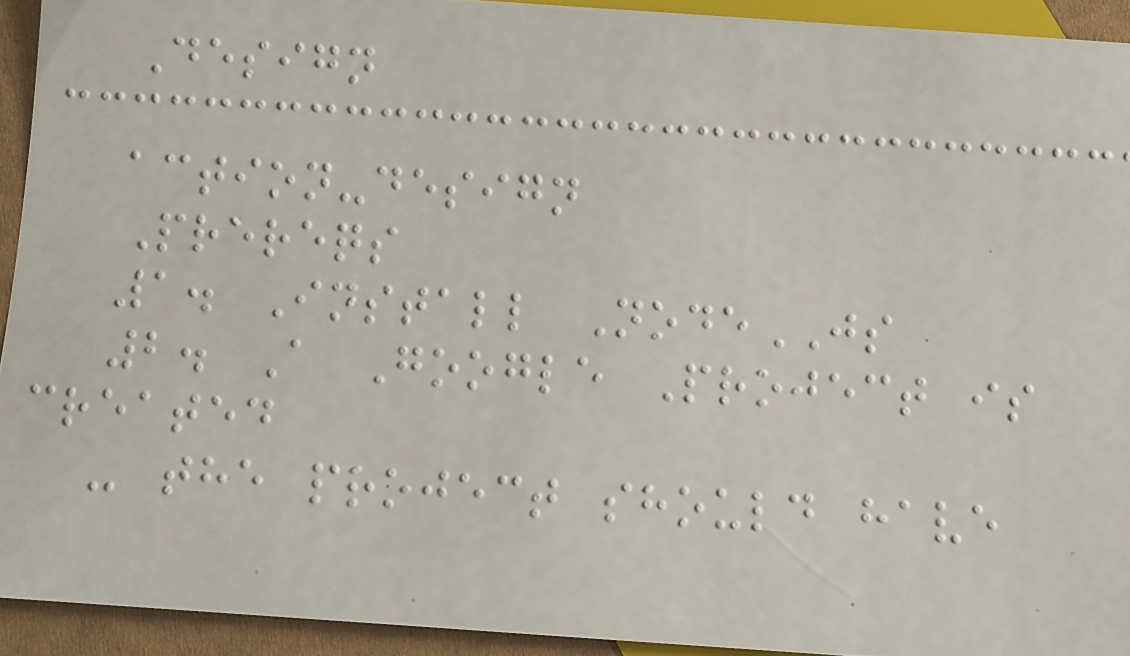Design
action-design
Prereqs
1. Install NodeJS
2. A Google Project is
created
- the project should have
